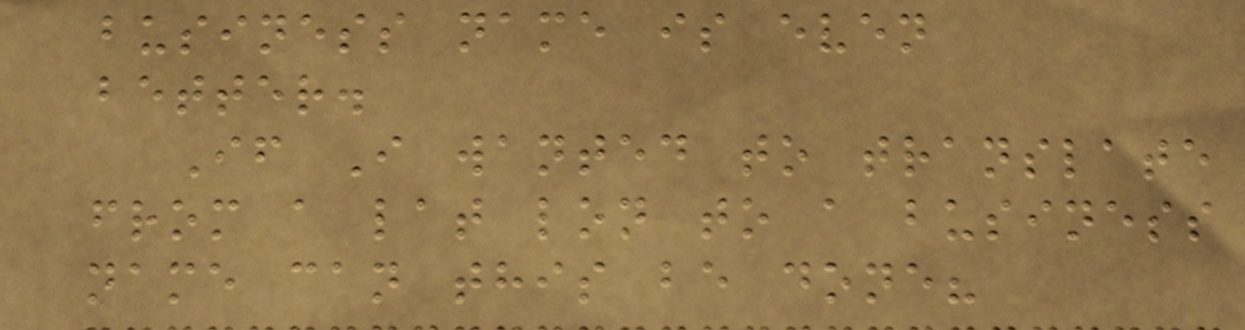business name is even
better.
If I wanted to translate
from a lat lon to a business
name can this be done?
